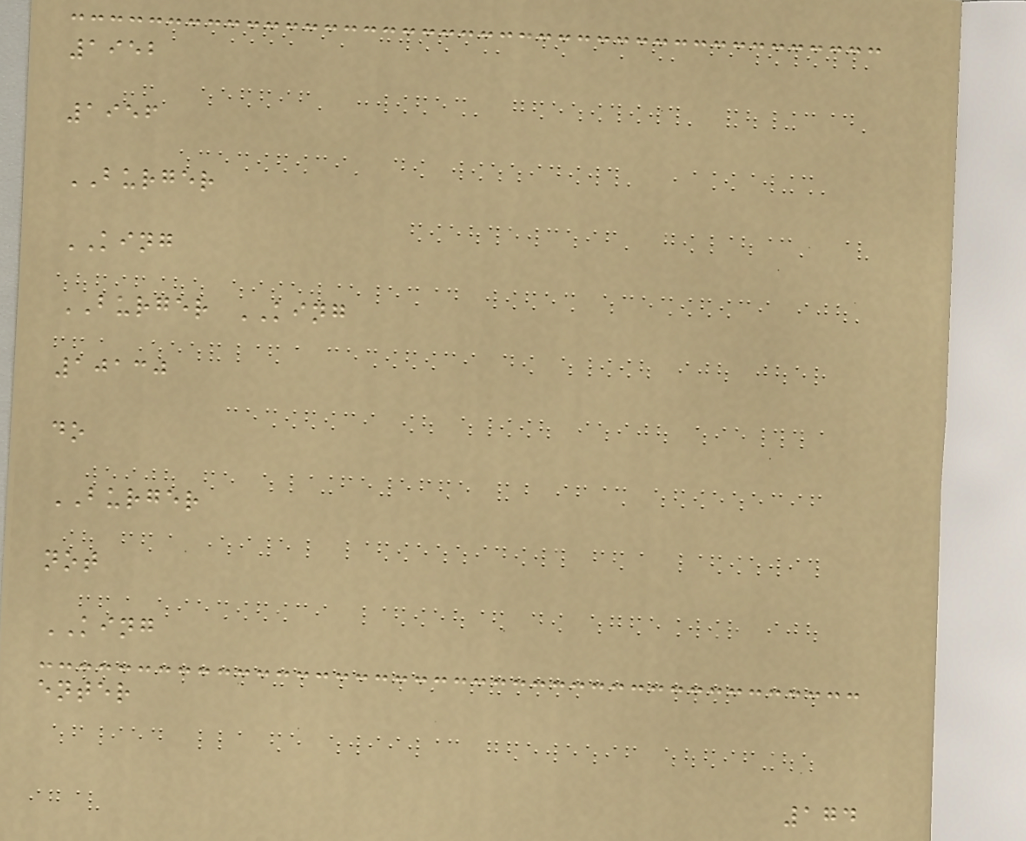1952
1956
BURGER
KING
BURGER KING
10130
do
BURGER
not
KING
enter
174
